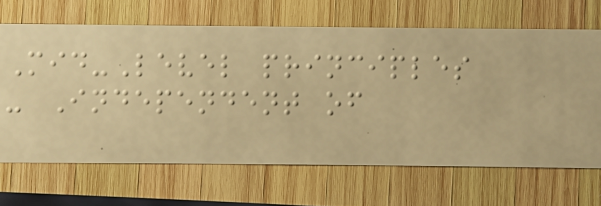Mid-Level principles
- Independent of
